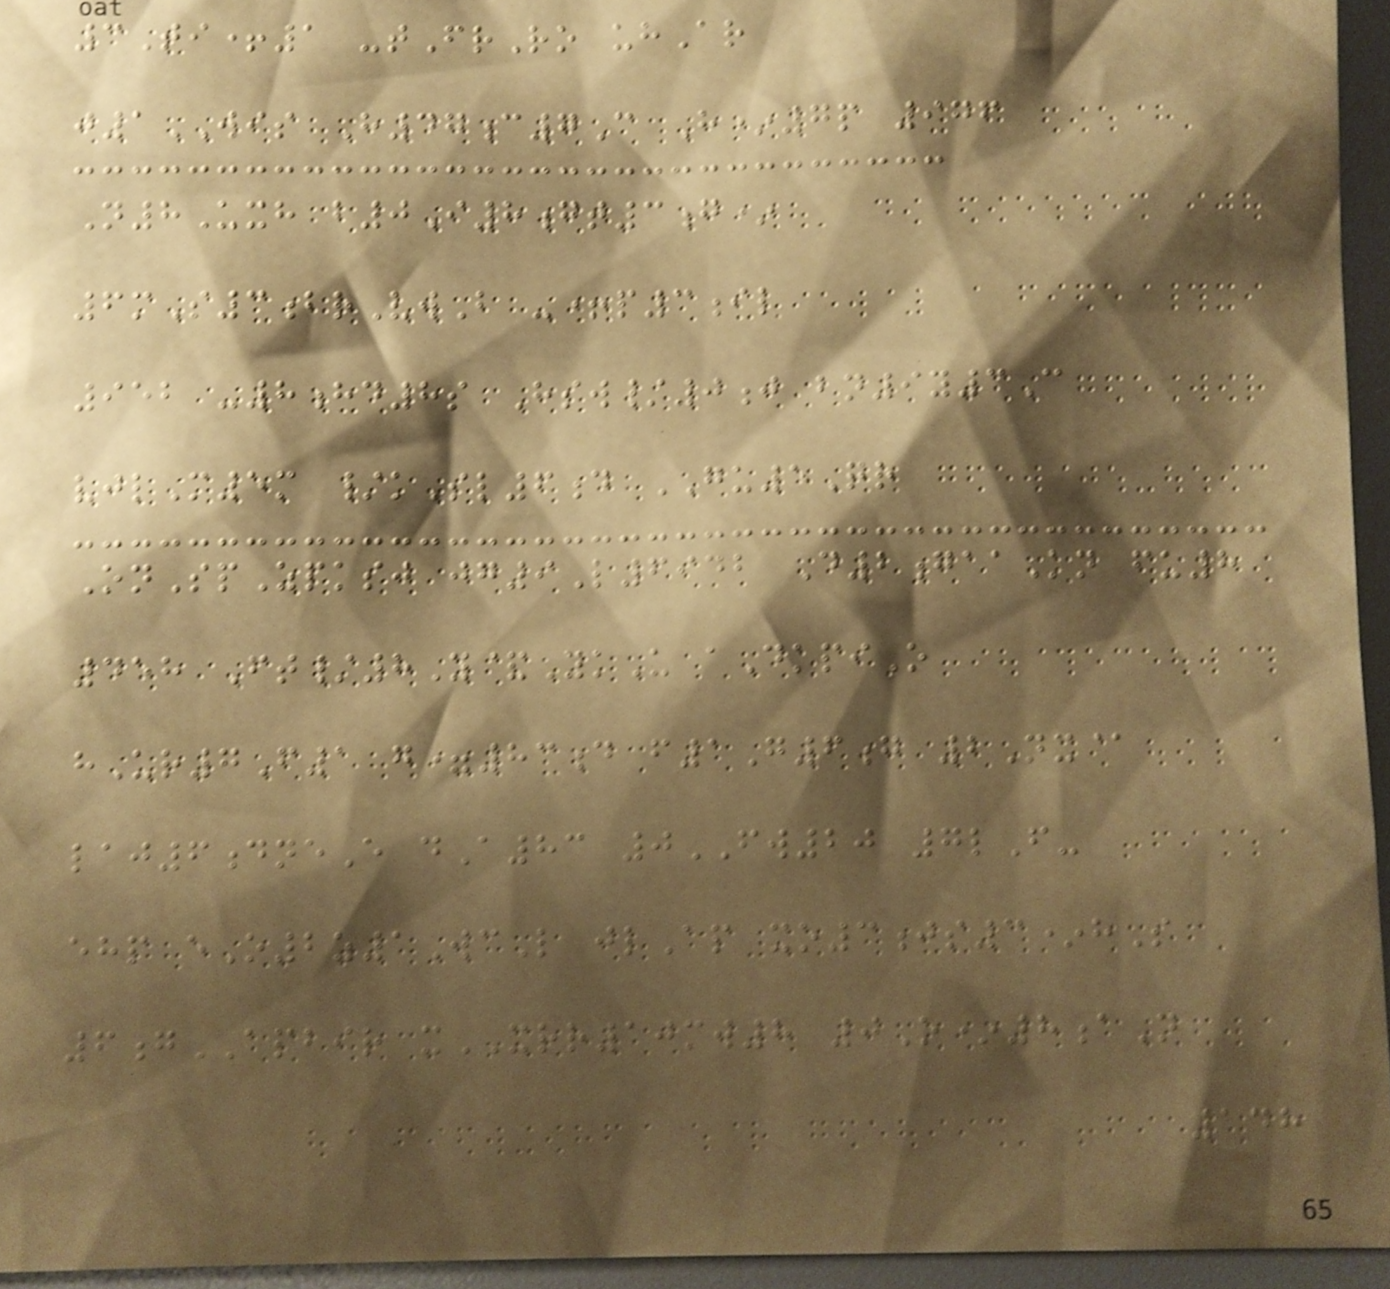3Ti+1 -tFrRo uhAr
j1WIS H47c7C H*7p 976
N8Uxh b0I8gt3g*
6mS3brVwB -+p3il
952 -8hd8s Hsw/0j bn9y3C
vjlM5m /kSl6d GU5Qr
OnSpZpksj jg9L6942 D2gaaKn fu8
458 Ft/8Y&YkU aDkpiO
hUr7F1 g=83d f1G6g 2Nx@
laj6dneE dA83 0FW20 7lF-
ehp eO2z1WcL jlAp xo3js3*hS
6gAPBIR xXRR10mw8 0O*8aN
148
